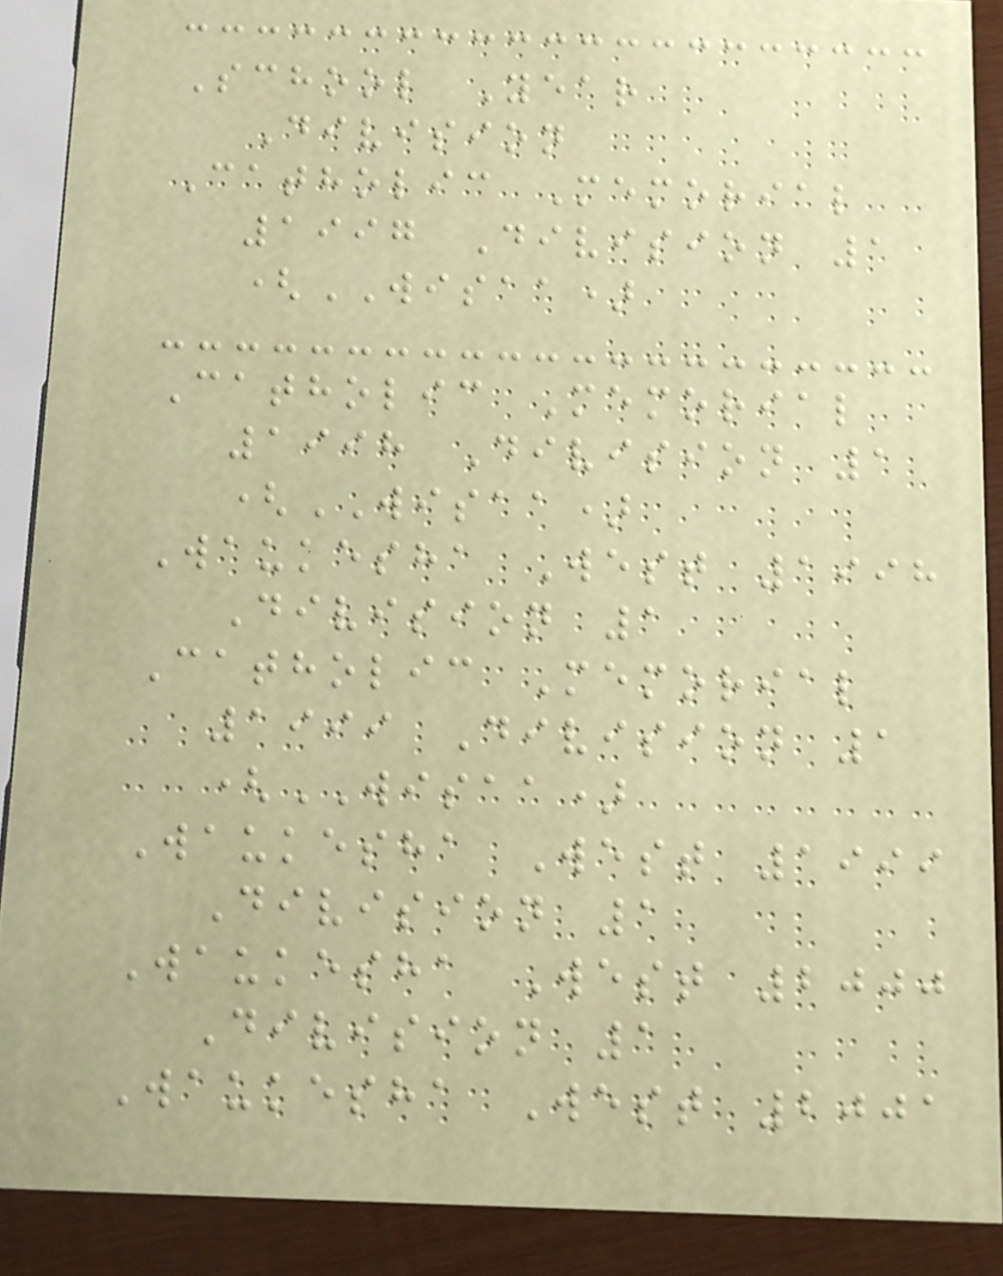School Year
Division
Catholic Memorial
1997 Division 1
(WISAA)
Catholic Memorial
1998 Division 1
(WISAA)
Waukesha West 1998
Division 1
Catholic Memorial
1999 Division 1
(WISAA)
Waukesha West 1999
Division 1
Waukesha West 2000
Division 1
Waukesha West 2001
